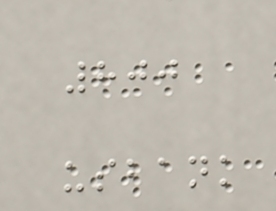800
usbank
